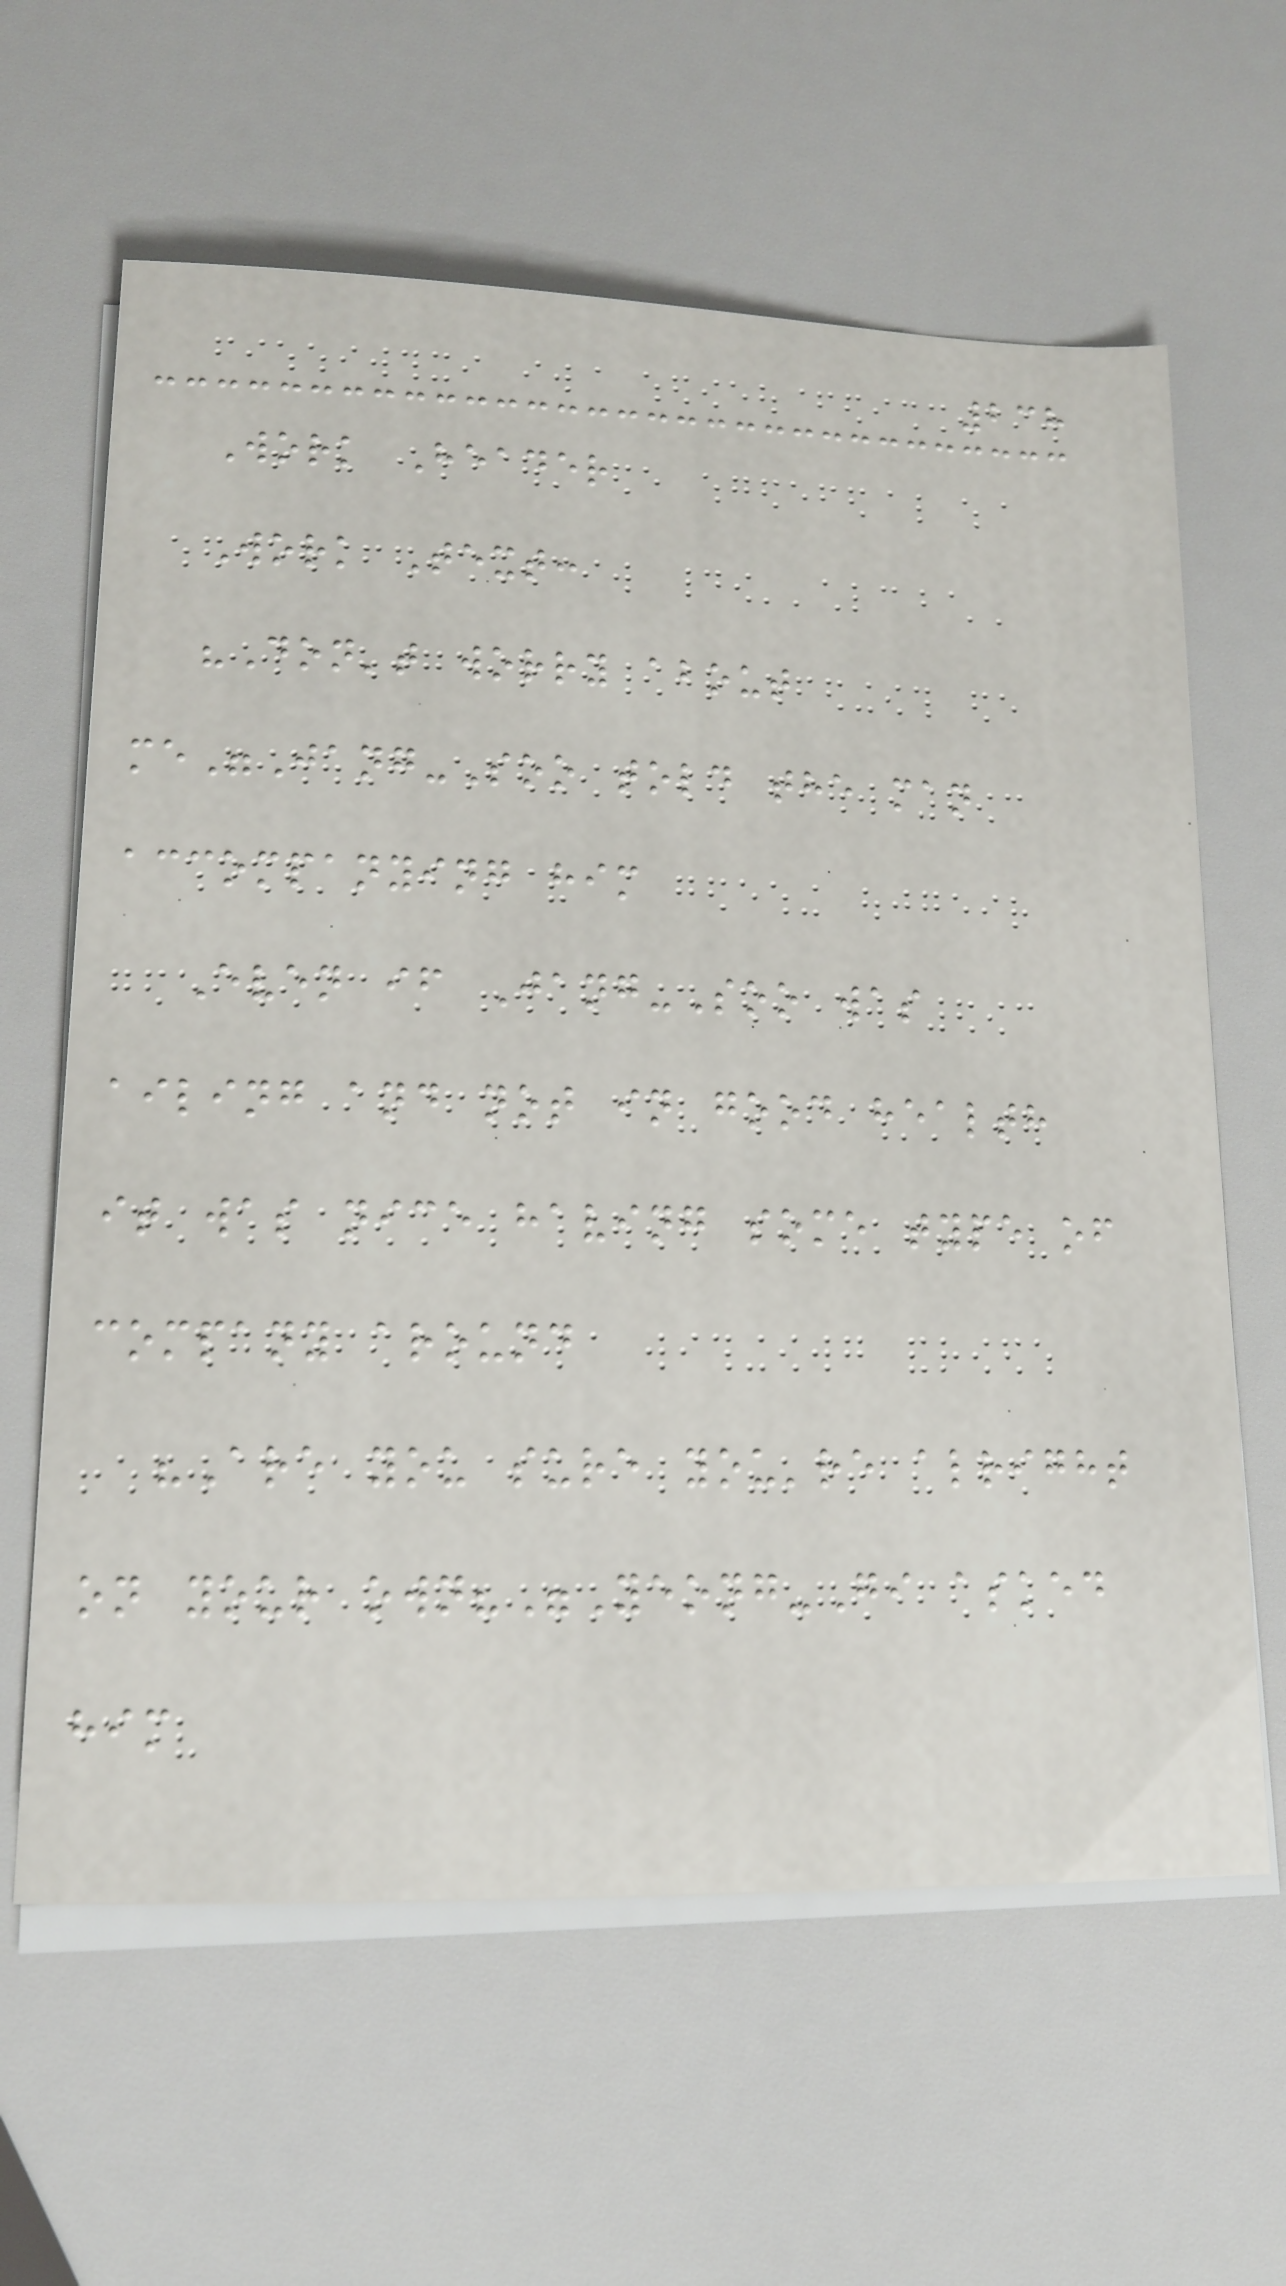238
Work Header
Work Text:
"Don't worry about
me"Jang-Soo told the man
accompanying him
Even if Jang-Soo was
ailing and not in good health
it was nice having some type of
company around
"Are you sure you're alright
on your own?"Yeong-Gi asked
him
